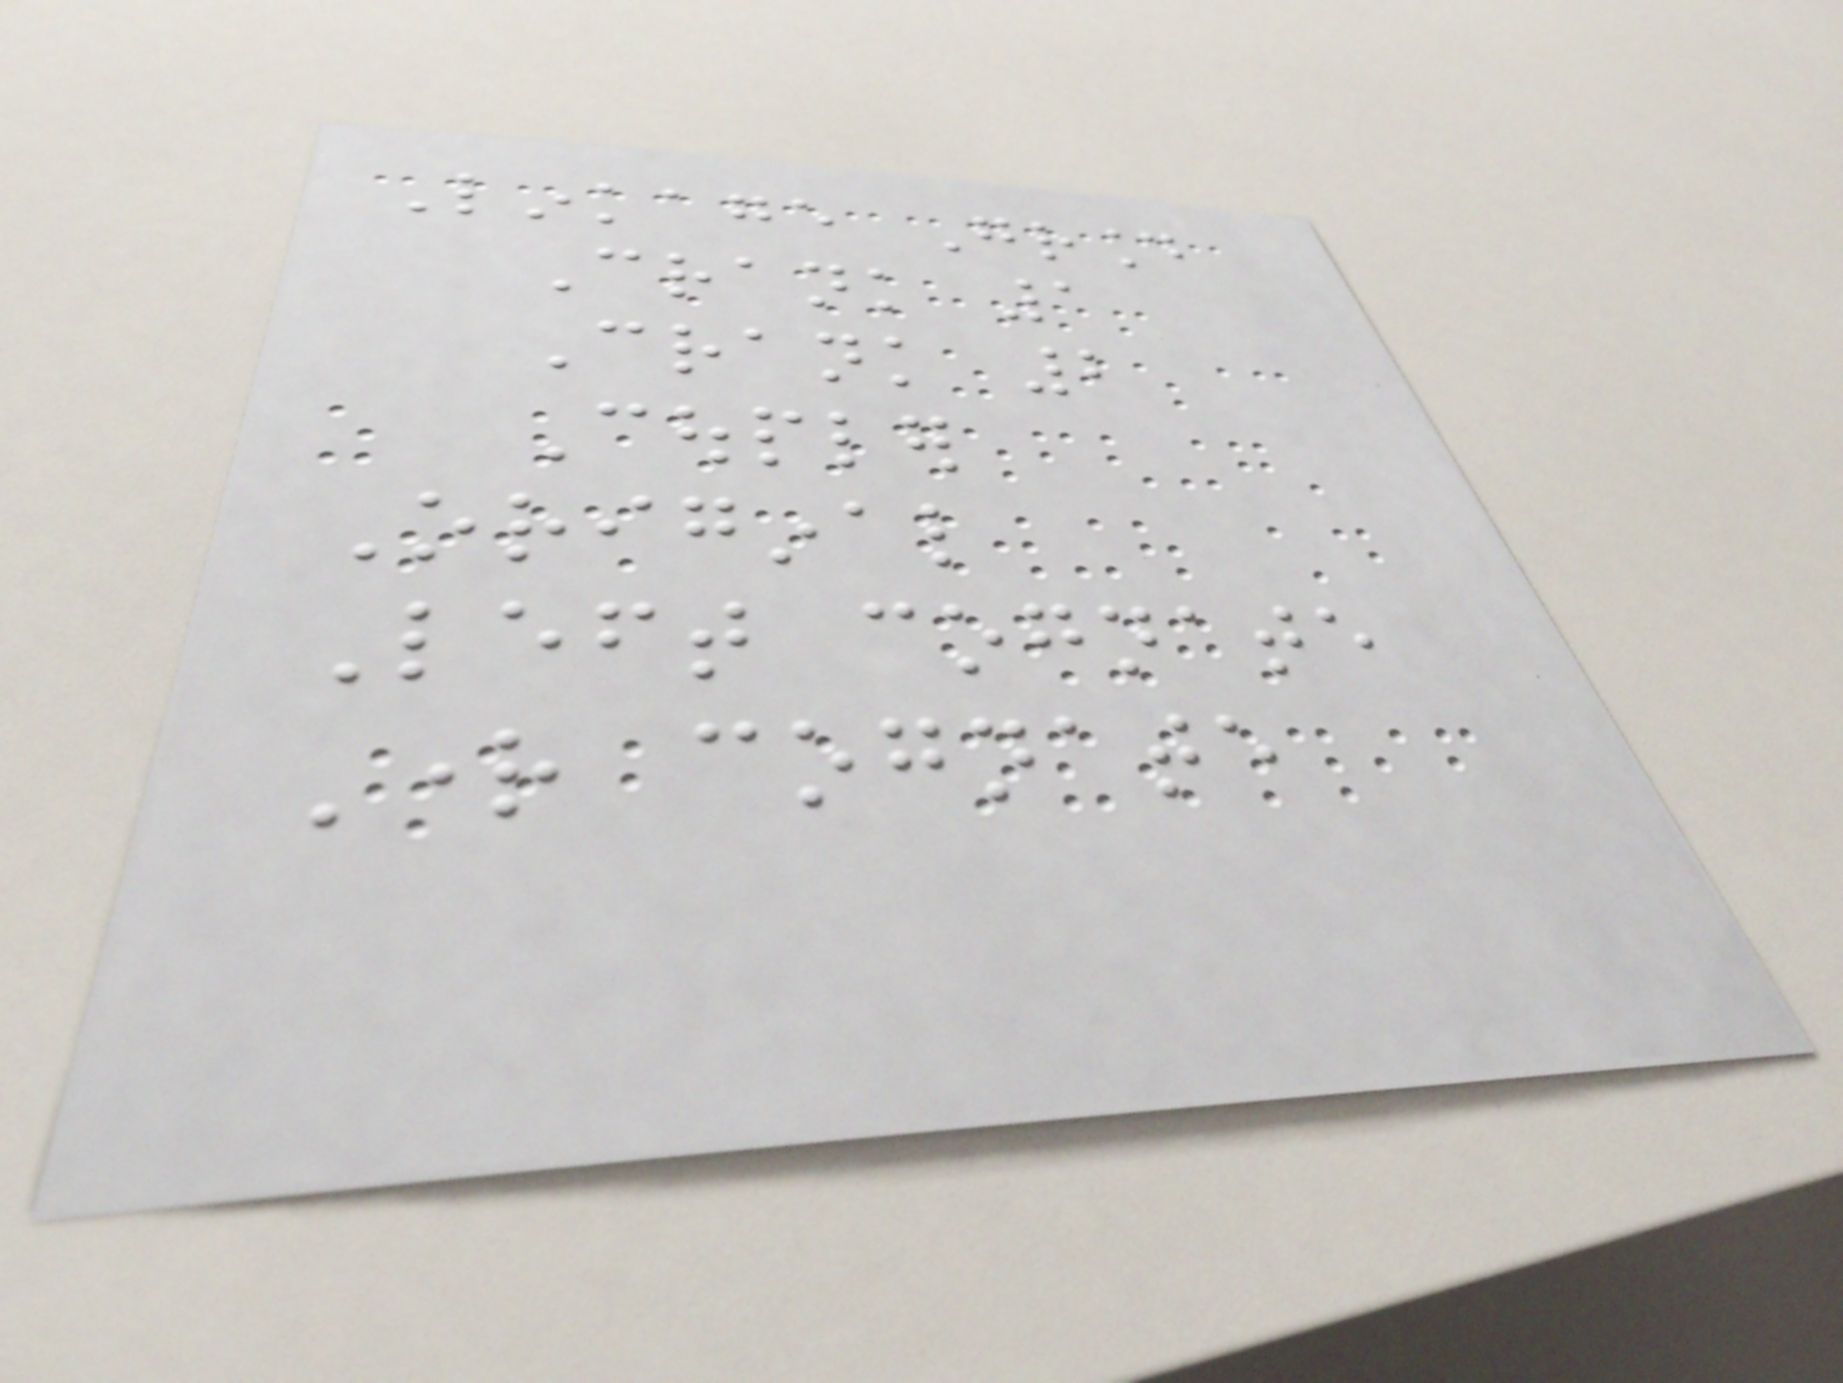Linkage Ground
Crank 1
Crank 2
Coupler
Original
Left cognate
Right cognate
